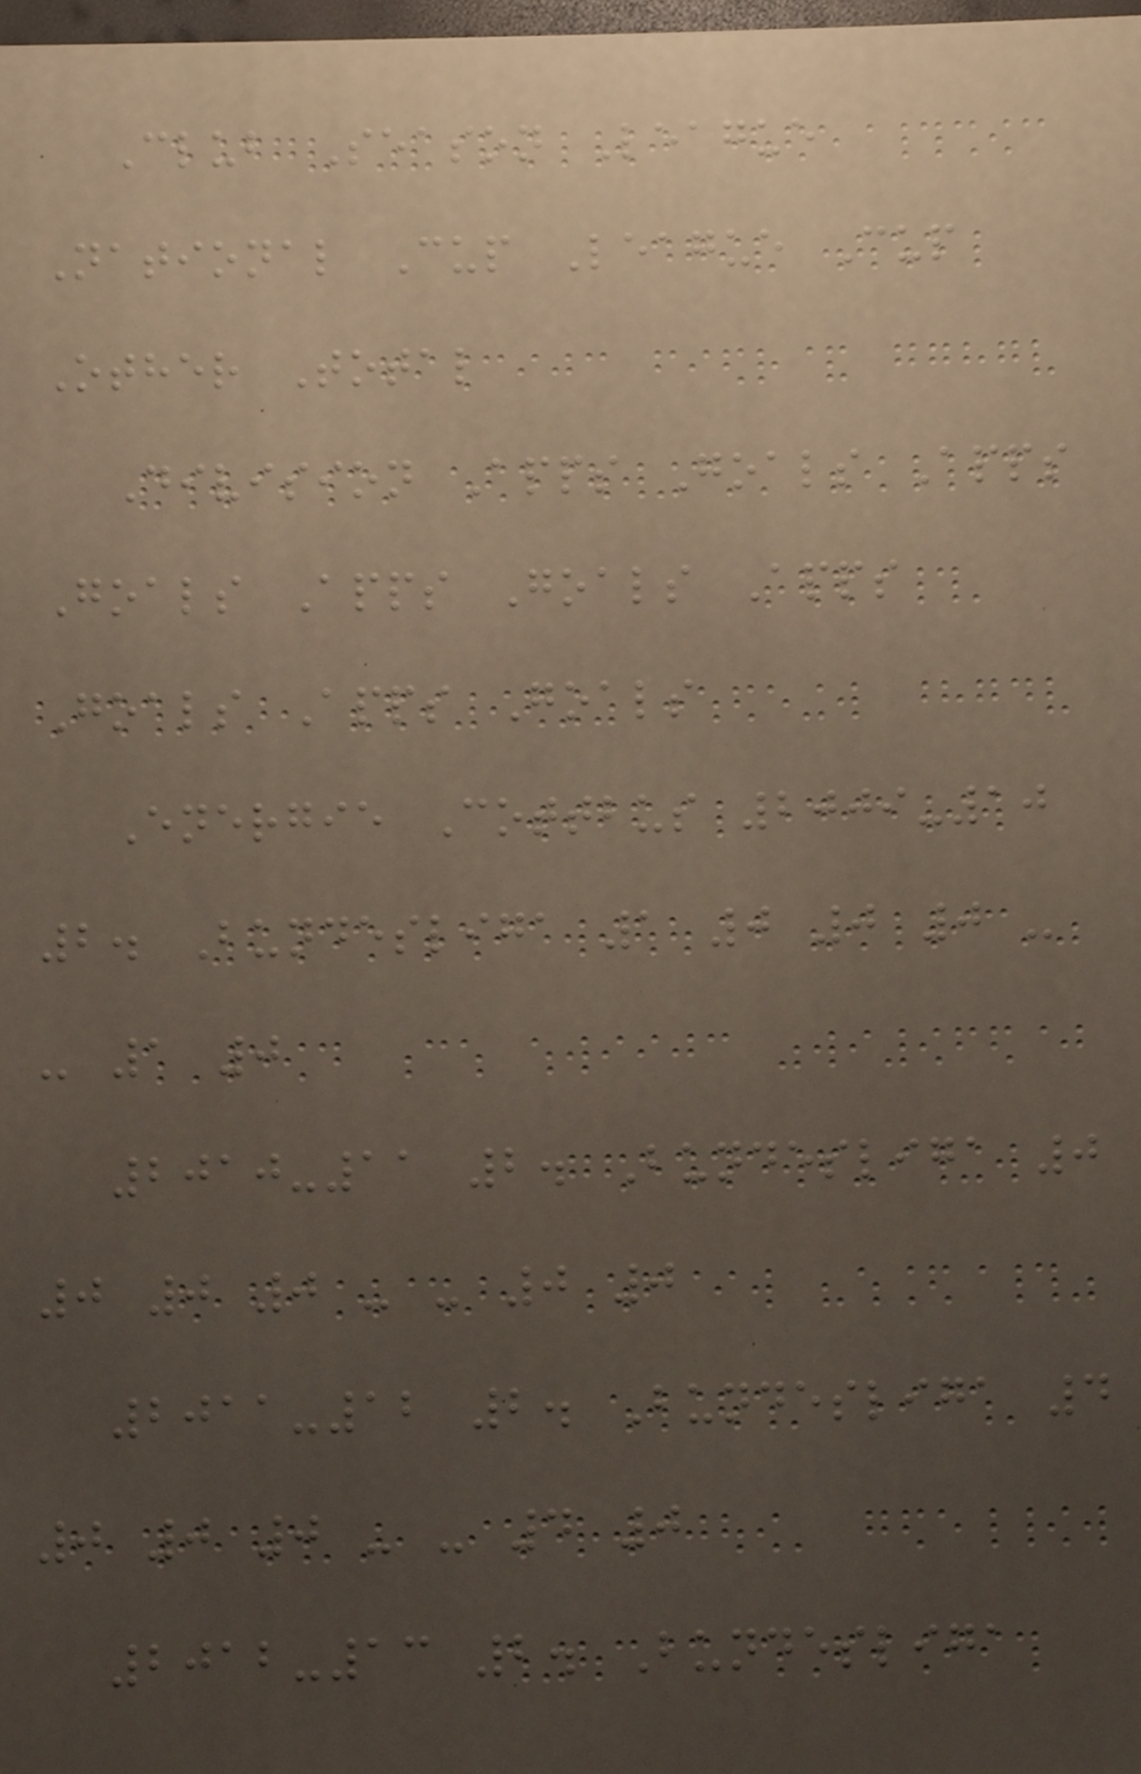Club Season League
National Cup League Cup
Other Total
Division Apps Goals Apps
Goals Apps Goals Apps
Goals Apps Goals
Energie Cottbus 2009-10
2. Bundesliga 1 0 0 0 -
- 1 0
2010-11 2. Bundesliga 0
0 0 0 - - 0 0
2011-12 2. Bundesliga 4
0 0 0 - - 4 0
2012-13 2. Bundesliga
